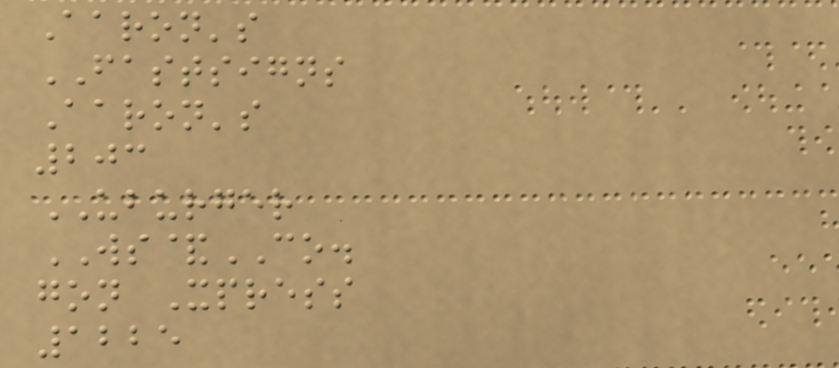Aaron's
FASTSIGNS
Aaron's
203
UBURGER
WS&CO.
gon Xpress
1225
